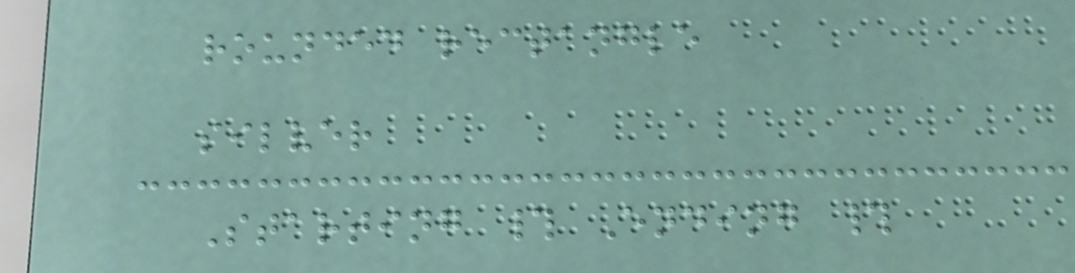rounded rectangle
silver
Starting # Ending #
